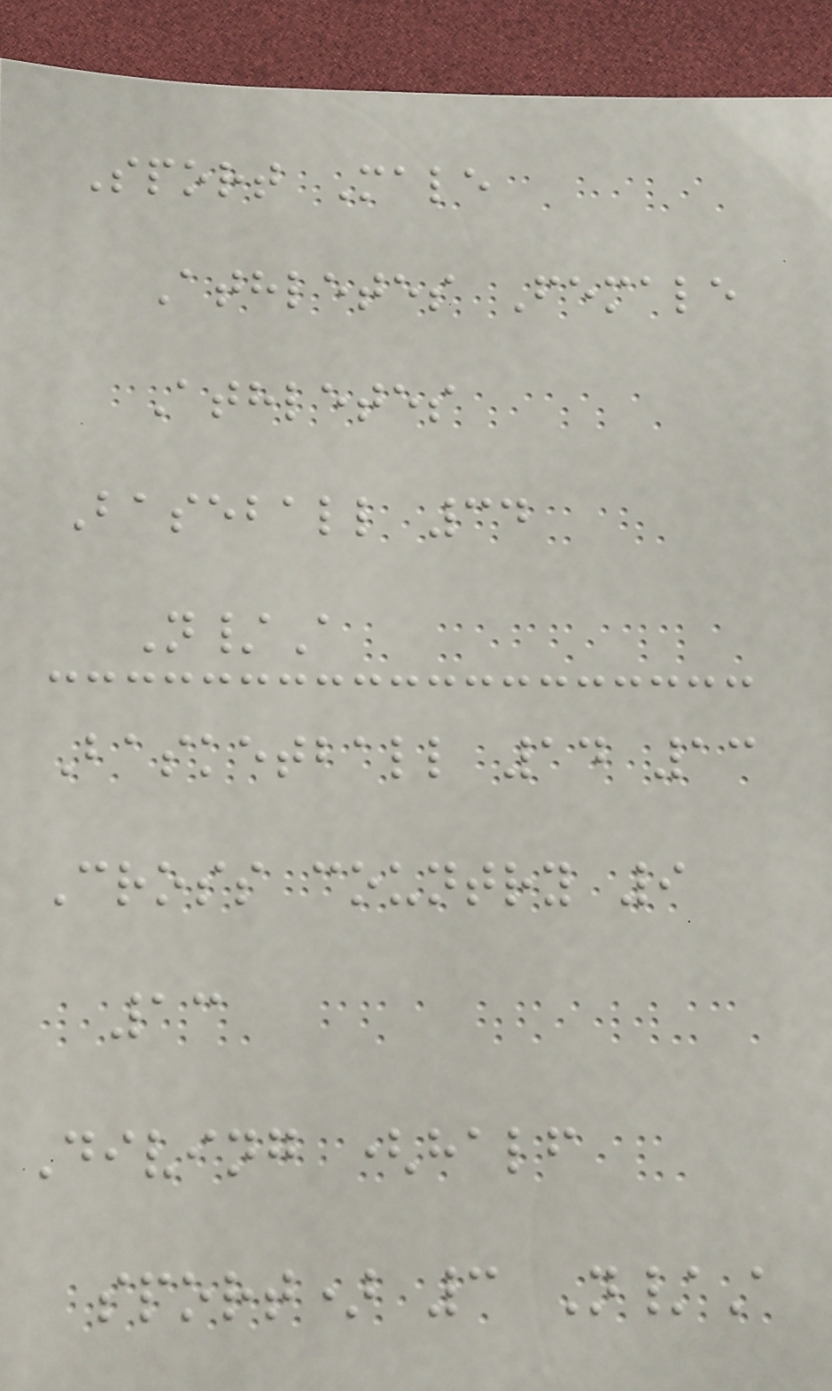Sport Male
Athletes Female
Athletes
Baseball 34
N/A
Basketball 14 13
Cross country 9
13
Diving (half
sport) 3 N/A
